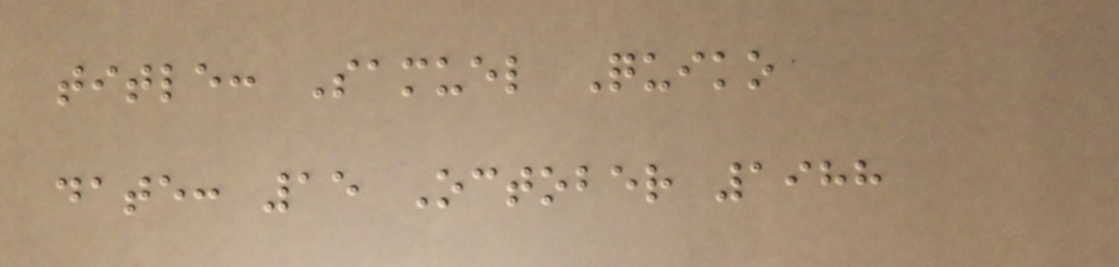title: Samuel Quiko
date: 15 October 1988
